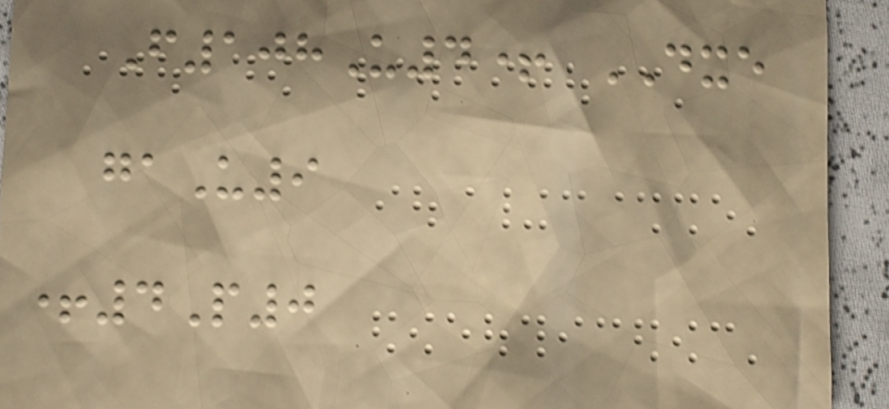F108U4+ DXE
gaU9
+4P0
